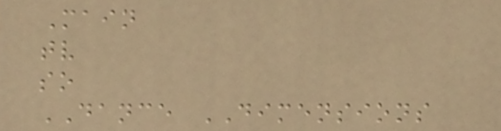Main
tv
so
DANCE DIMENSIONS
